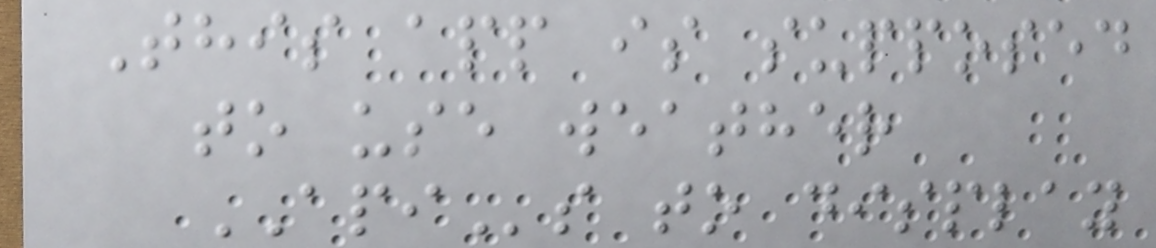This app is supposed
to use weather
APIs to display
